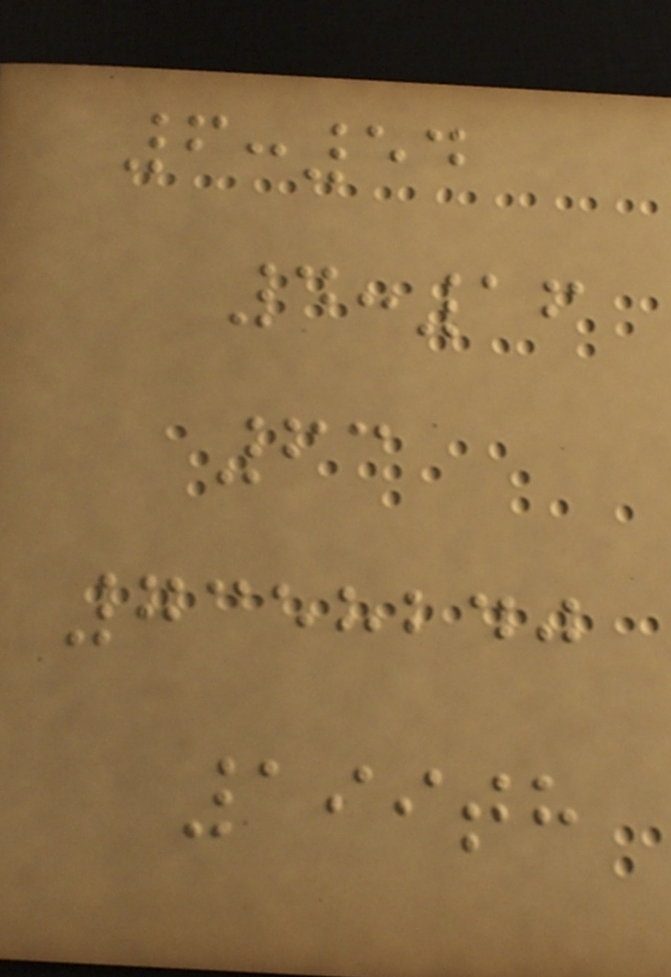6:54
4:16
63
7358240
199th
